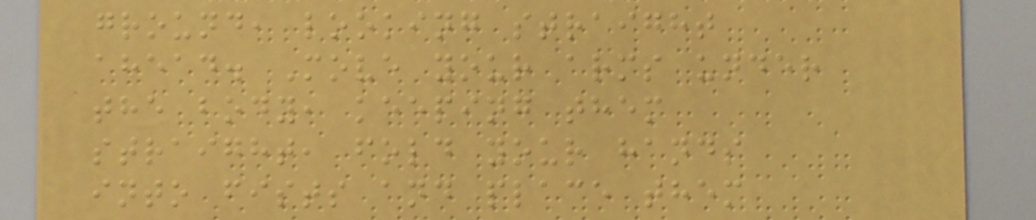ground, looking straight
ahead. Move your arms under
the body, keeping them
straight, fold your hands
into fists and place them
